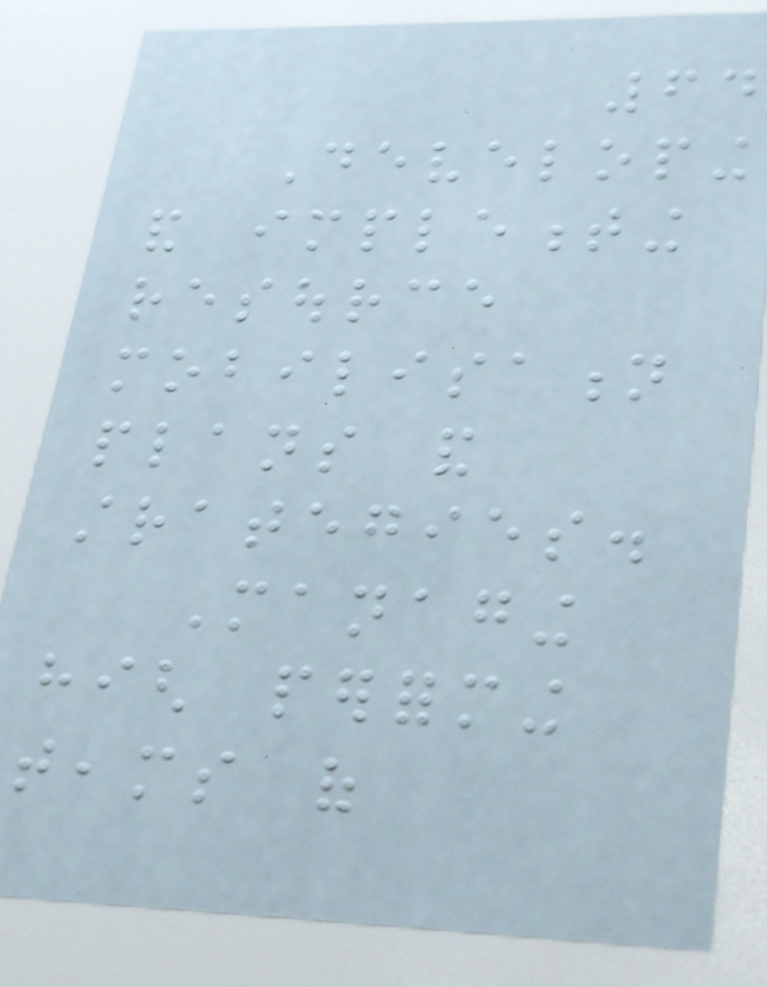64
Developing
and implementing
resource
mobilisation
plans and
strategies.
Managing
high performing
teams of
